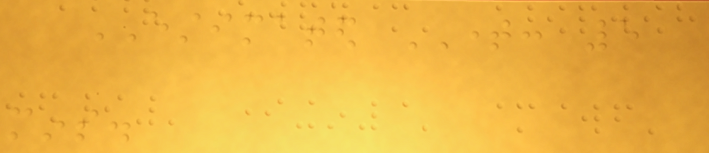ESTIMATED TIME: 5
mins.
